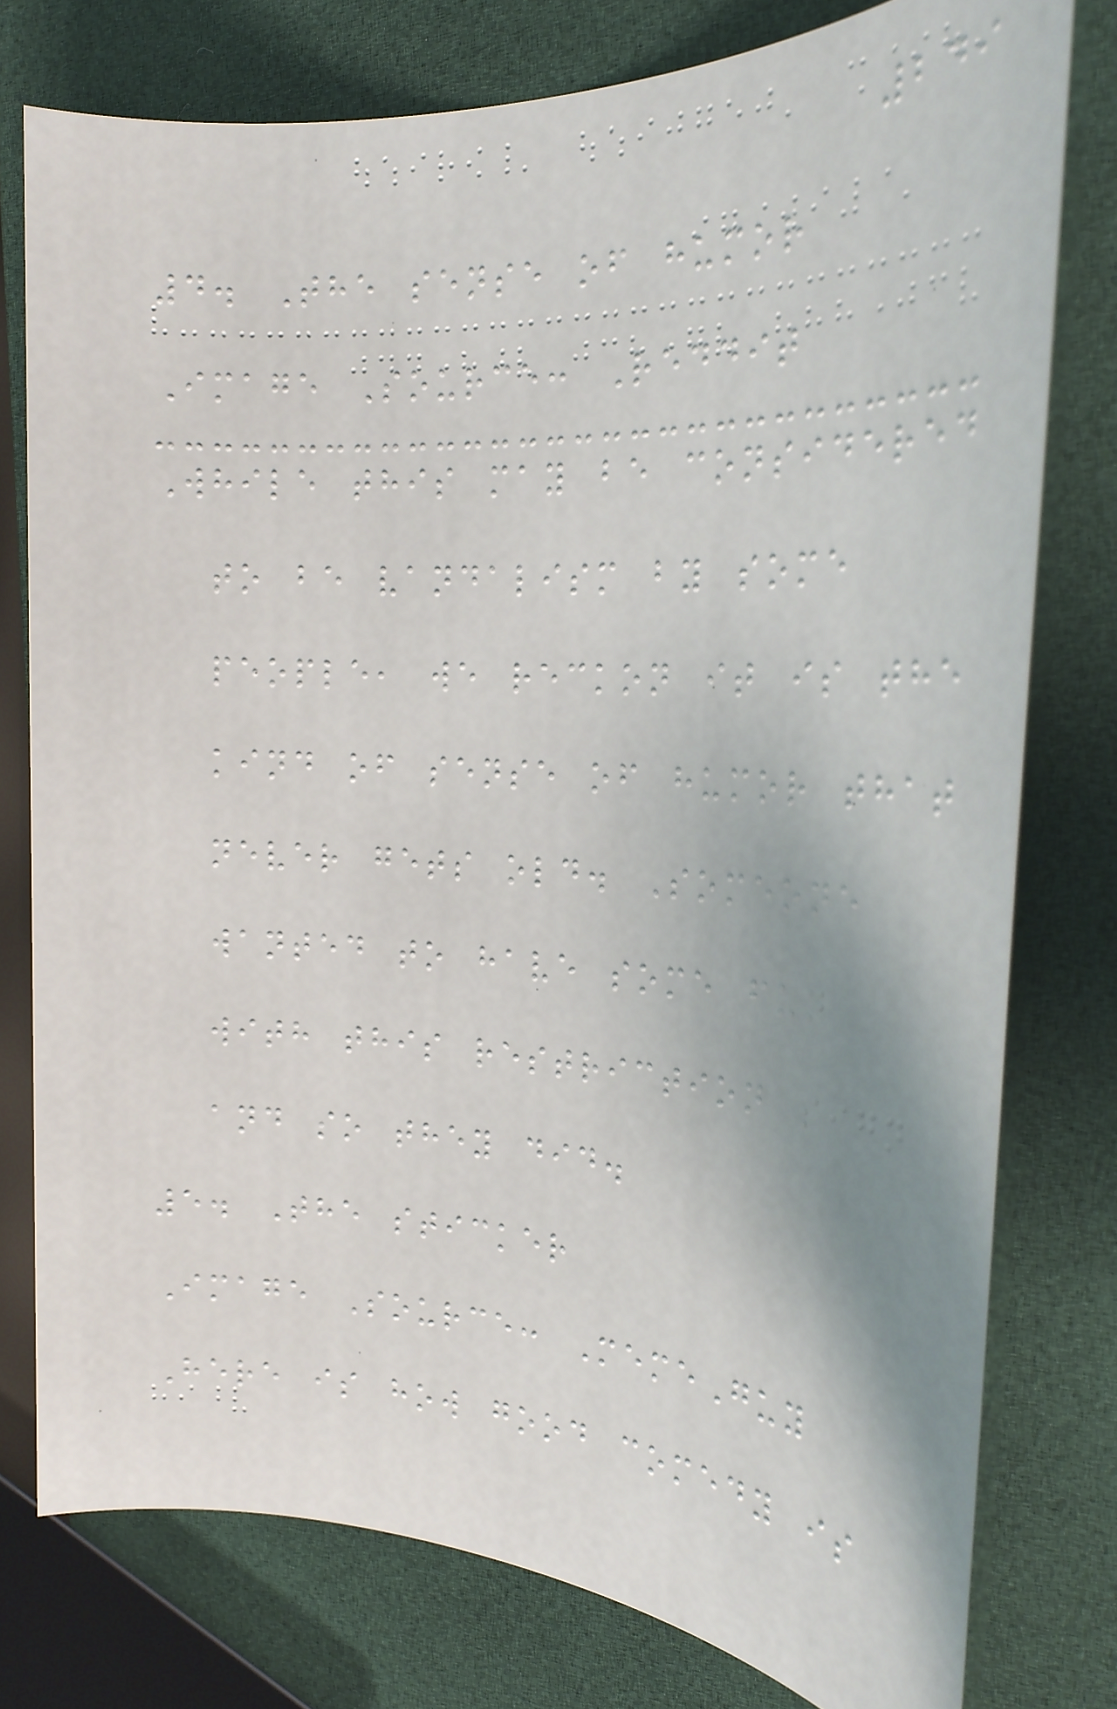249
4. The sense of humor
Image Source: Reddit
While this may be considered
to be vandalism by some
people, we reckon it is the
kind of sense of humor that
never gets old. Someone
wanted to have some fun
with this restriction sign
and so they did.
5. The sticker
Image Source: MemeGuy
Here is how good comedy is
